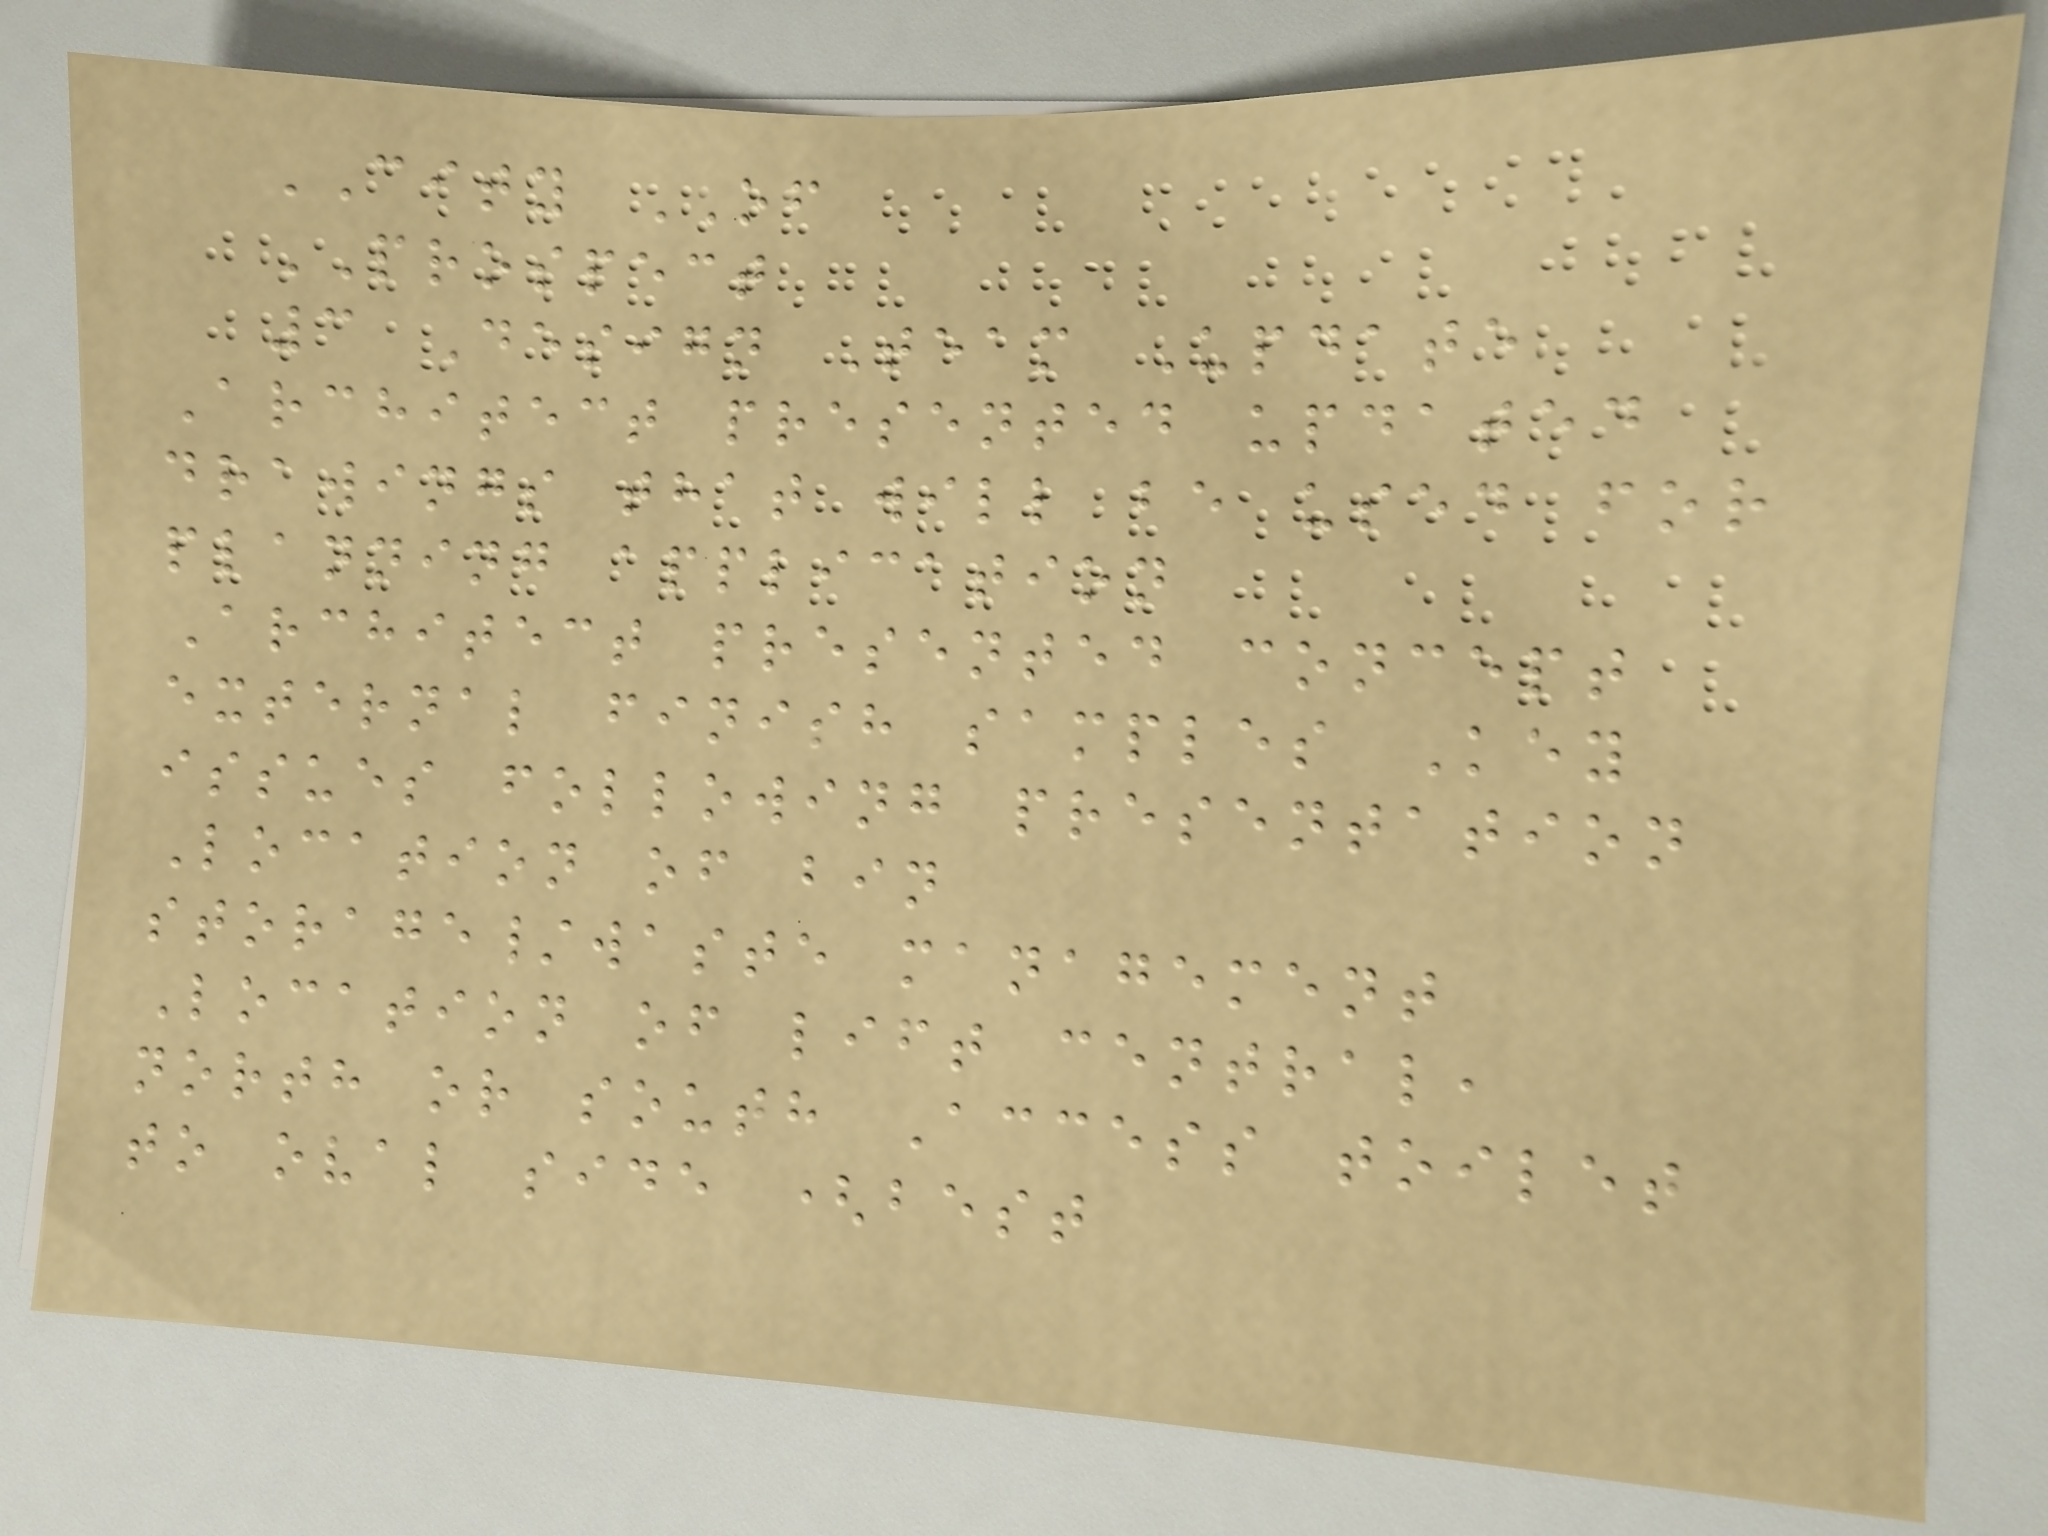CITY OF
PROSPECT
3 Design Team Update
Architect presented updated
drawings that will be used for
planning application
Architect presented concept
external finish samples Key
issues following presentation
Location of bin
storage/waste management
Location of lift central,
north or south Access toilet
to oval side (best
